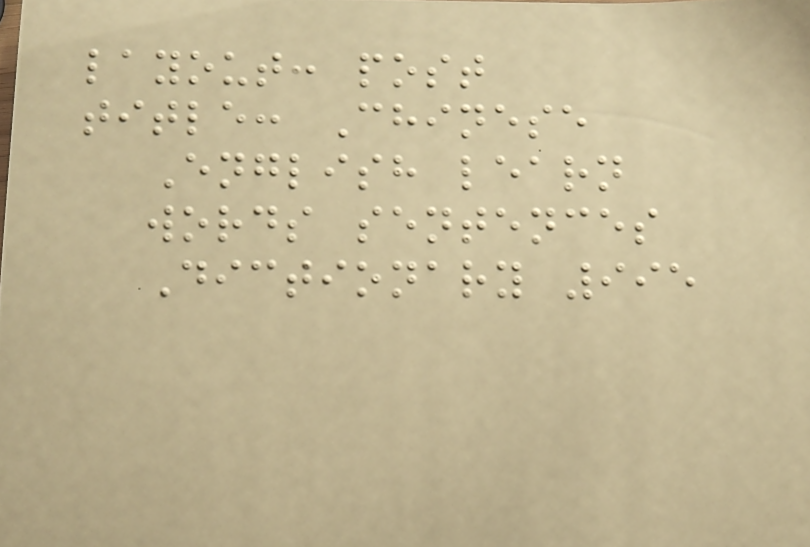layout: post
title: Chinese
English learn
words sentences
Dictionary 995
